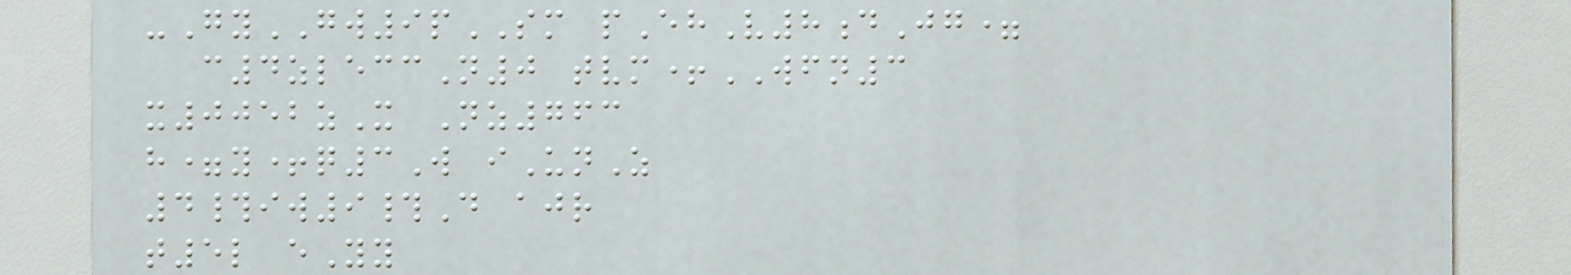-GyGW9pSM pEhV8dJg=
c4zleccN0 tvm+WFN3
x0052zX Nz763
h=y+q3W iUnZ
4#iw9#D ajr
t5l eYy
